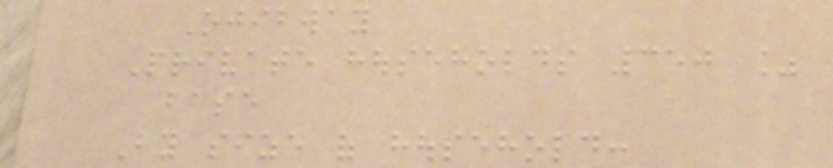Ojibway
Private households 350 %
base
By size of household:
